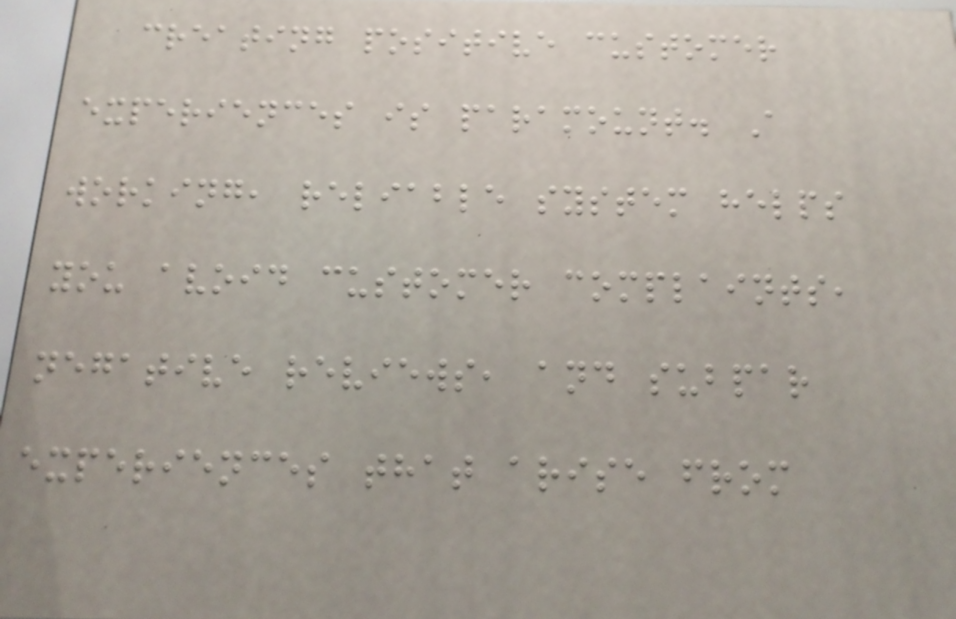creating positive customer
experiences is paramount. A
working, reliable system helps
you avoid customer complaints,
negative reviews, and subpar
experiences that arise from
